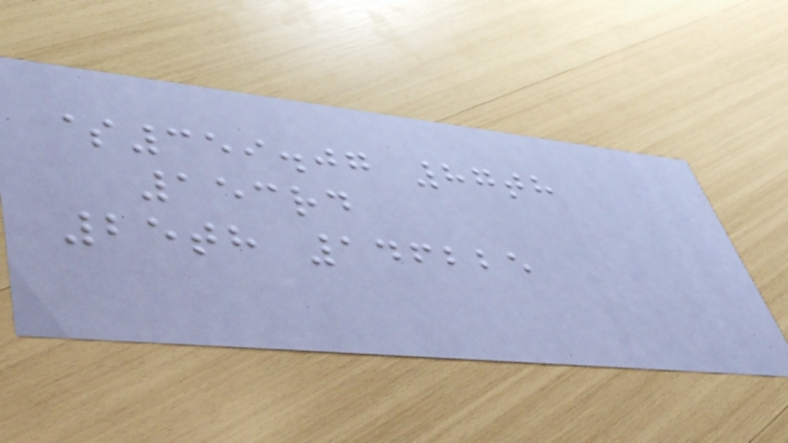$359.07 87th
153rd
25th 146225
